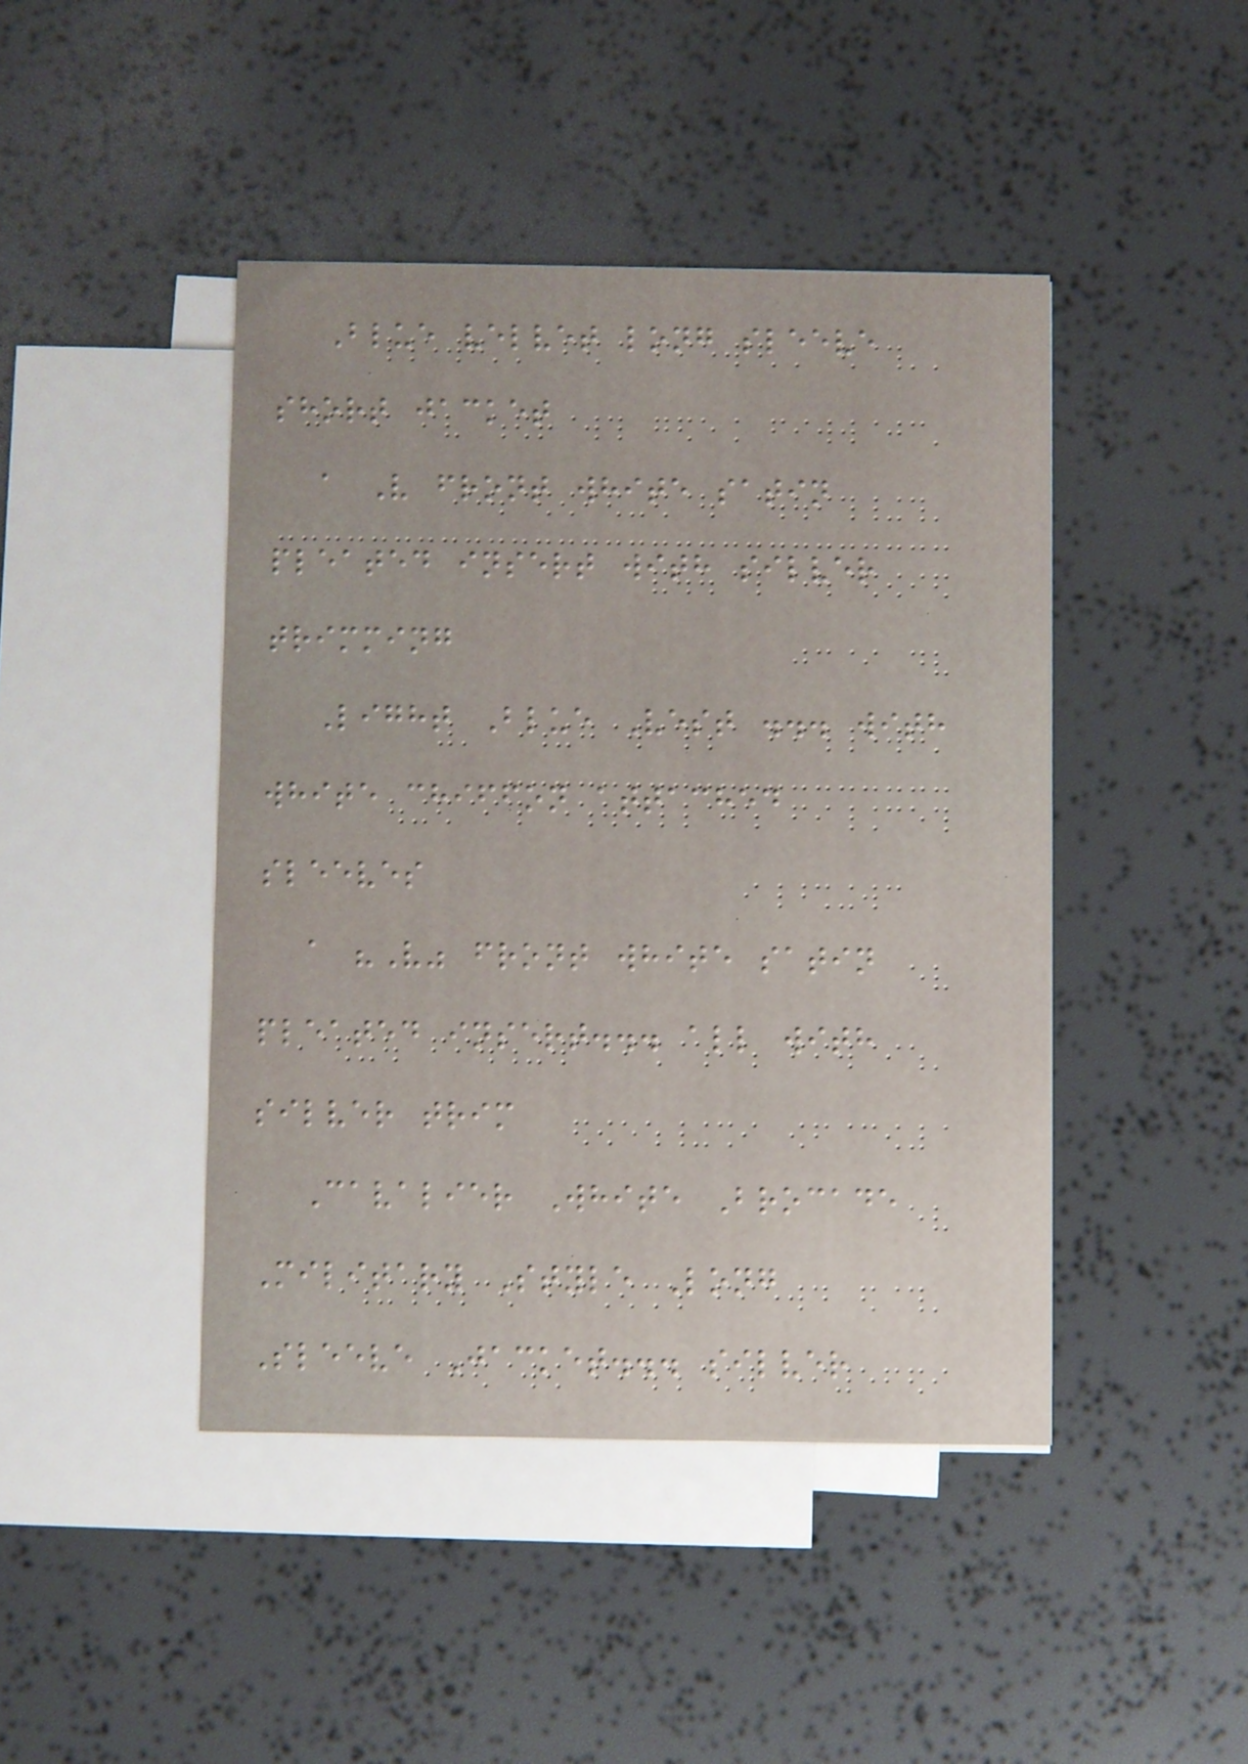Blue velvet long sleeve
short jacket
a V front white satin
pleated insert with silver
trimming
Light Blue Vest ... with
white chiffon attached
sleeves
a "V" front white satin
pleated insert... all with
silver trim
Cavalier White Brocade
Military Style Long
Sleeve Jacket... silver
